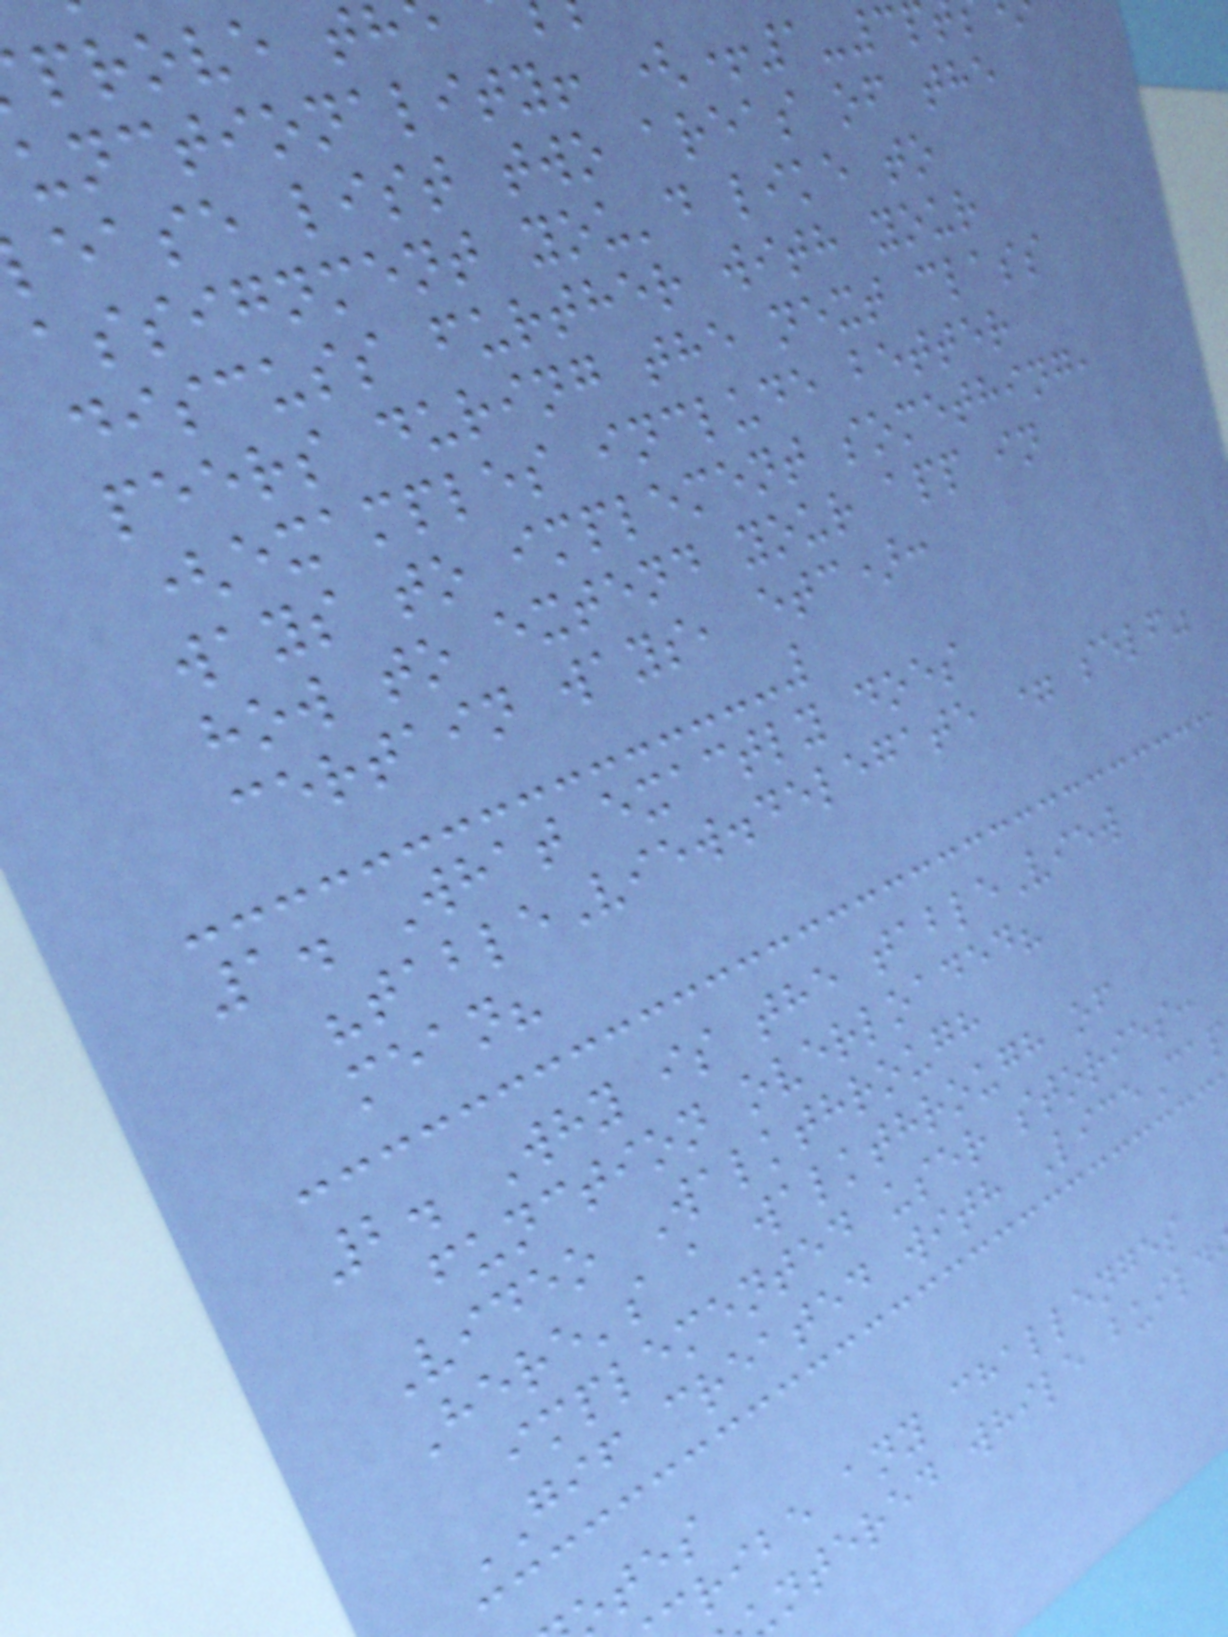prove th
unctionality! (+1-3p
ease list two areas of the
assignment you'd like to
discuss further with your
peers during the next class
(examples include better
ways to implement something,
how to extend your app in
certain ways, etc):
1. What exactly does
"tableView.delegate = self"
mean?
2. Why is the tableView
function overloaded?
Video Walkthrough
Here's a walkthrough of
implemented user stories:
GIF created with LiceCa
ribe any challenges
ntered while build
